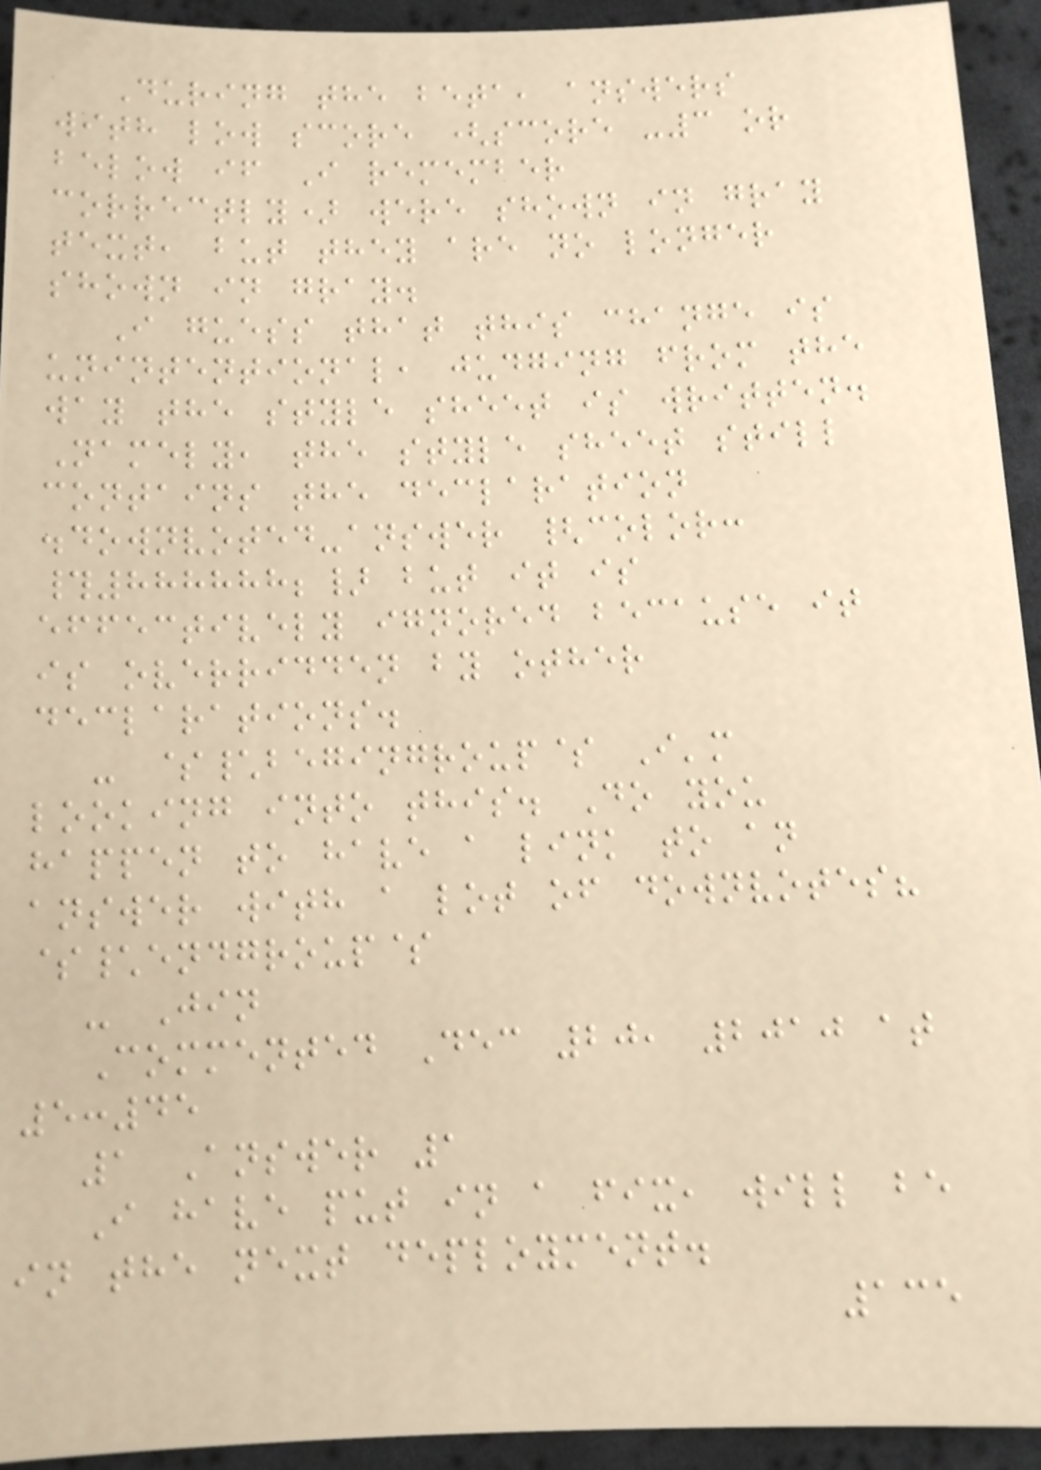During the beta, answers
with low score (score -3 or
below if I remember
correctly) were shown in gray
text, but they are no longer
shown in gray.
I guess that this change is
unintentional, judging from the
way the style sheet is written.
Namely, the style sheet still
contains the declaration
.downvoted-answer {color:
#888888;} but it is
effectively ignored because it
is overridden by other
declarations.
- $\begingroup$ I'm
looking into this. Do you
happen to have a link to an
answer with a lot of downvotes?
$\endgroup$
- Jin
Commented Dec 20, 2010 at
5:45
1 Answer 1
I have put in a fix, will be
in the next deployment.
135
